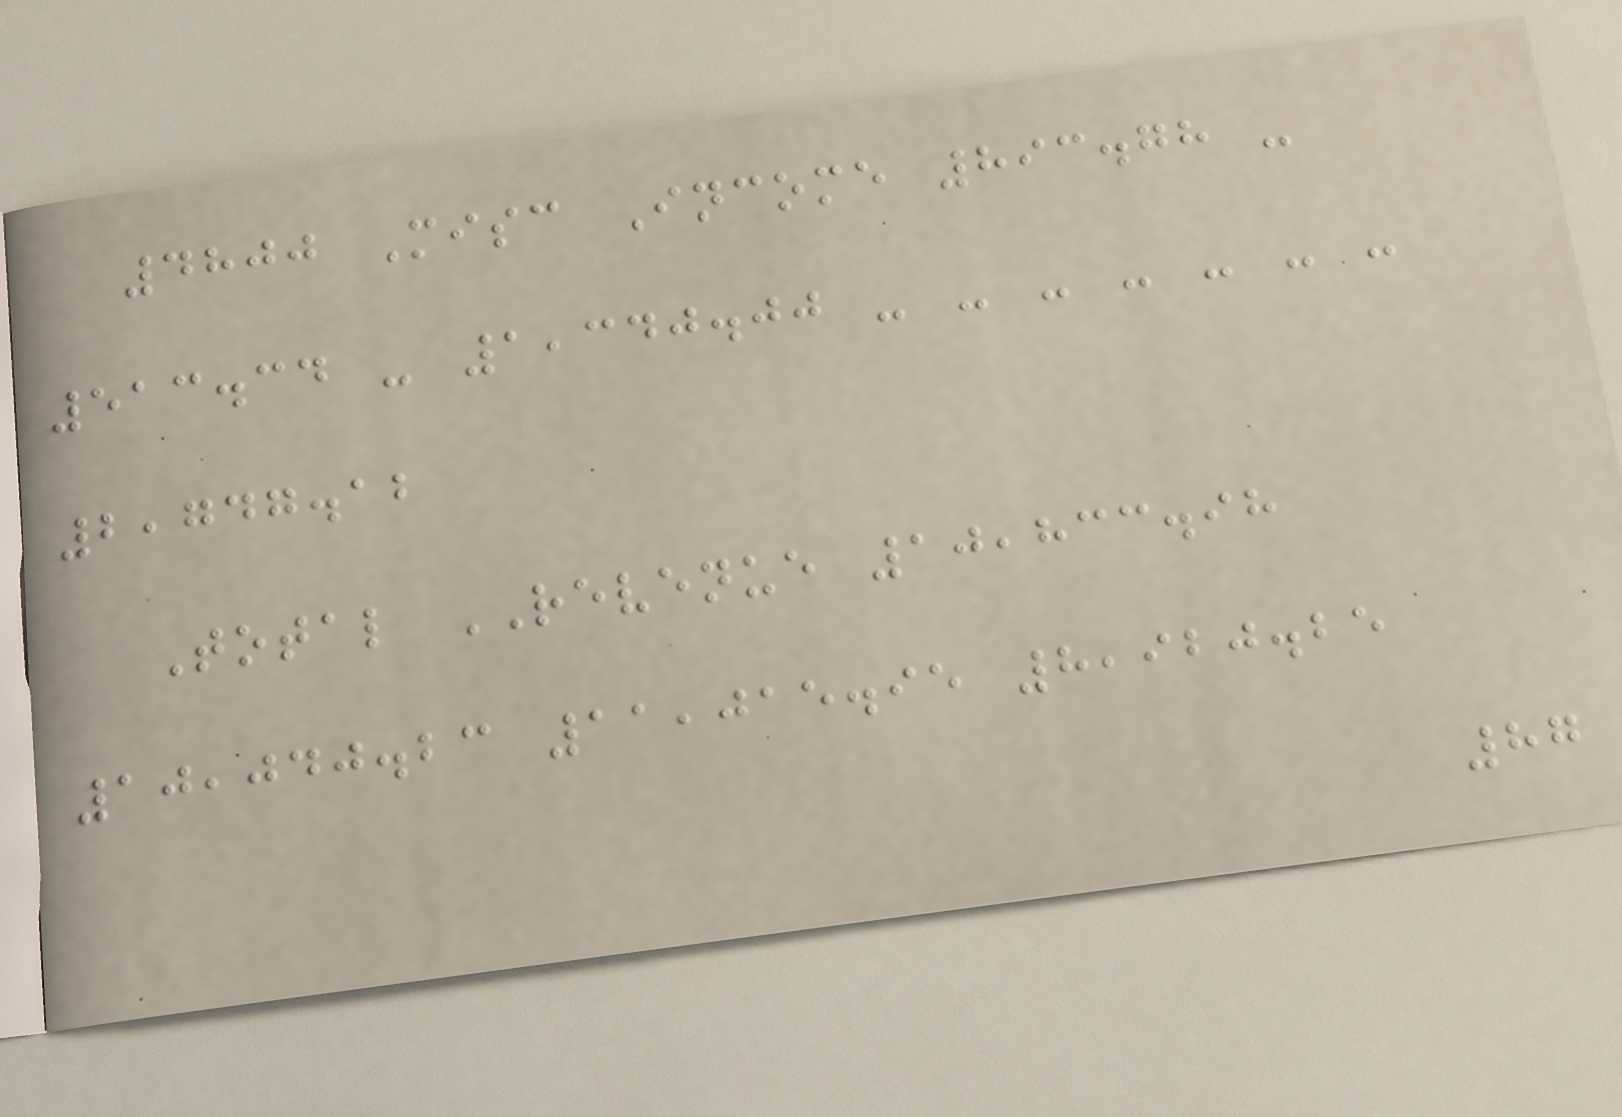4800 Misc Income 893.78 -
513.34 - 1,340.00 - - - - - - -
2,747.12
Total REVENUE 10,833.98
10,040.23 11,015.95 8,920.25
87
